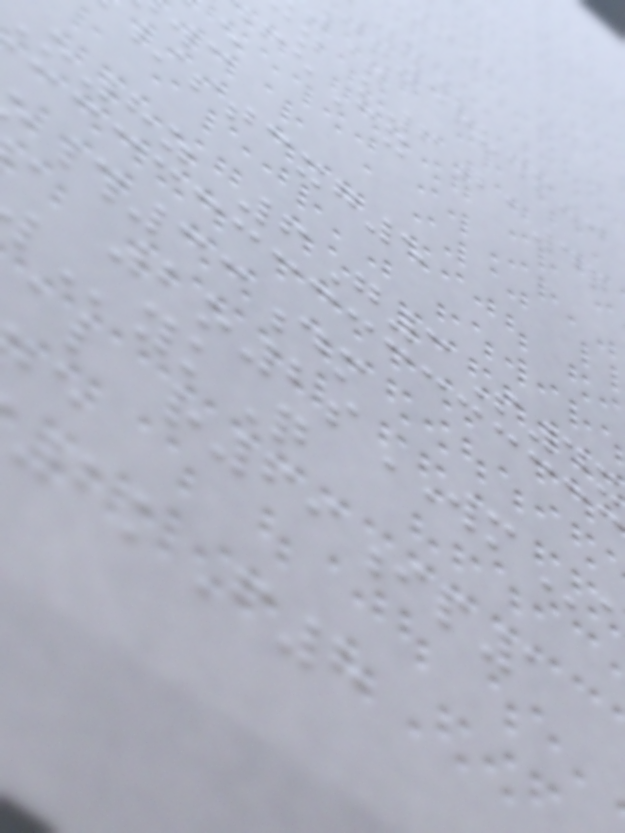jt5ruwm0
n k6ba4q
/stcxg5
o8z 6G3S4x
#33dm
a 2o2sWM
al r69ip1
2kF8
